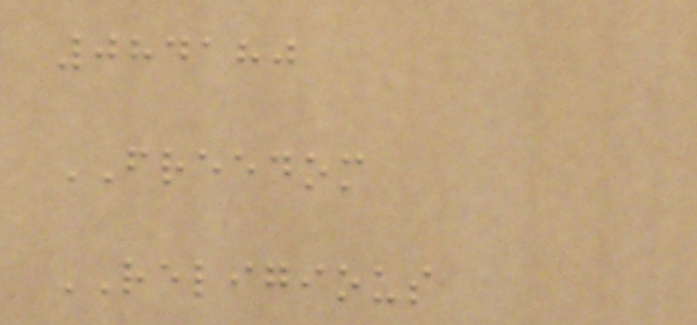084180
FREEDOM
RELIGIOUS
